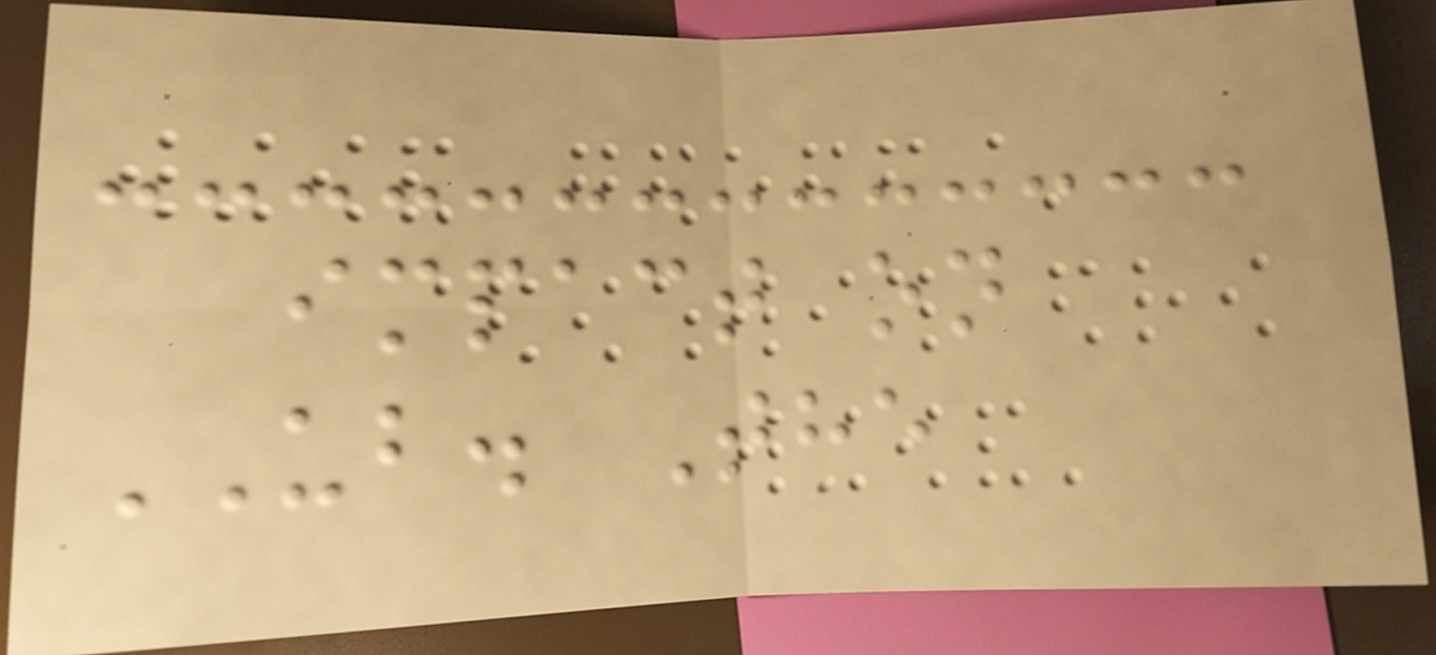impact on
UB. The
